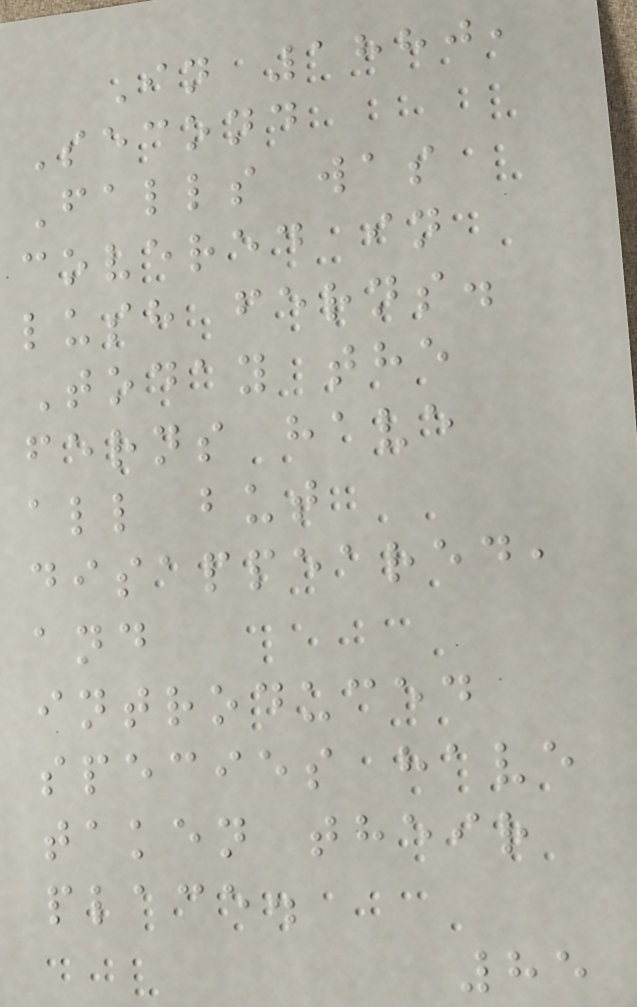In 1880,
Second
Falls was
covered in
lush ferns.
Today the
ferns have
all but
disappeared,
and
introduced
species have
taken their
place.
85
